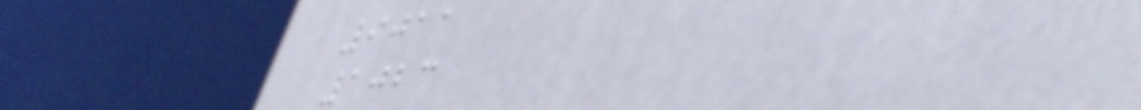9011
1023
